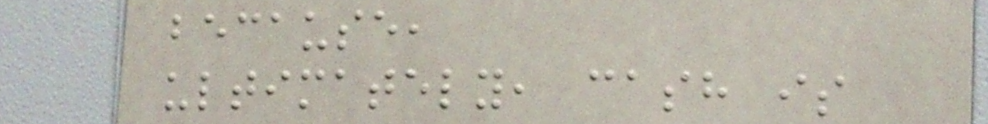because,
ultimately, cash is
